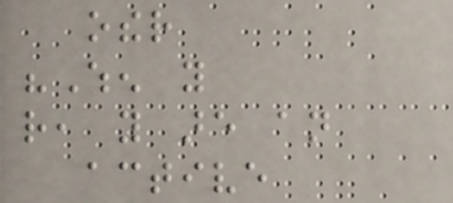other
"When you
rather, you are an
active
